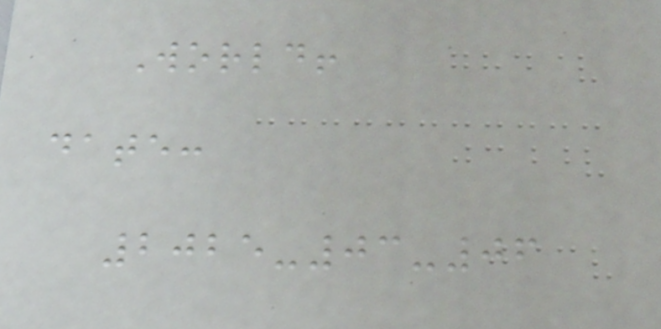World!
date:
2025-03-06
